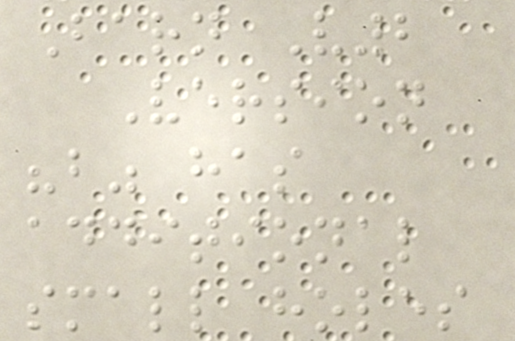Barn V2
Version
"b" has
additional
small holes
